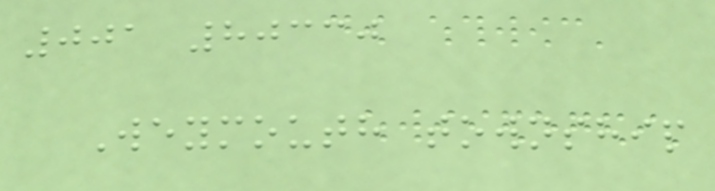001 80330
Weymouth township
